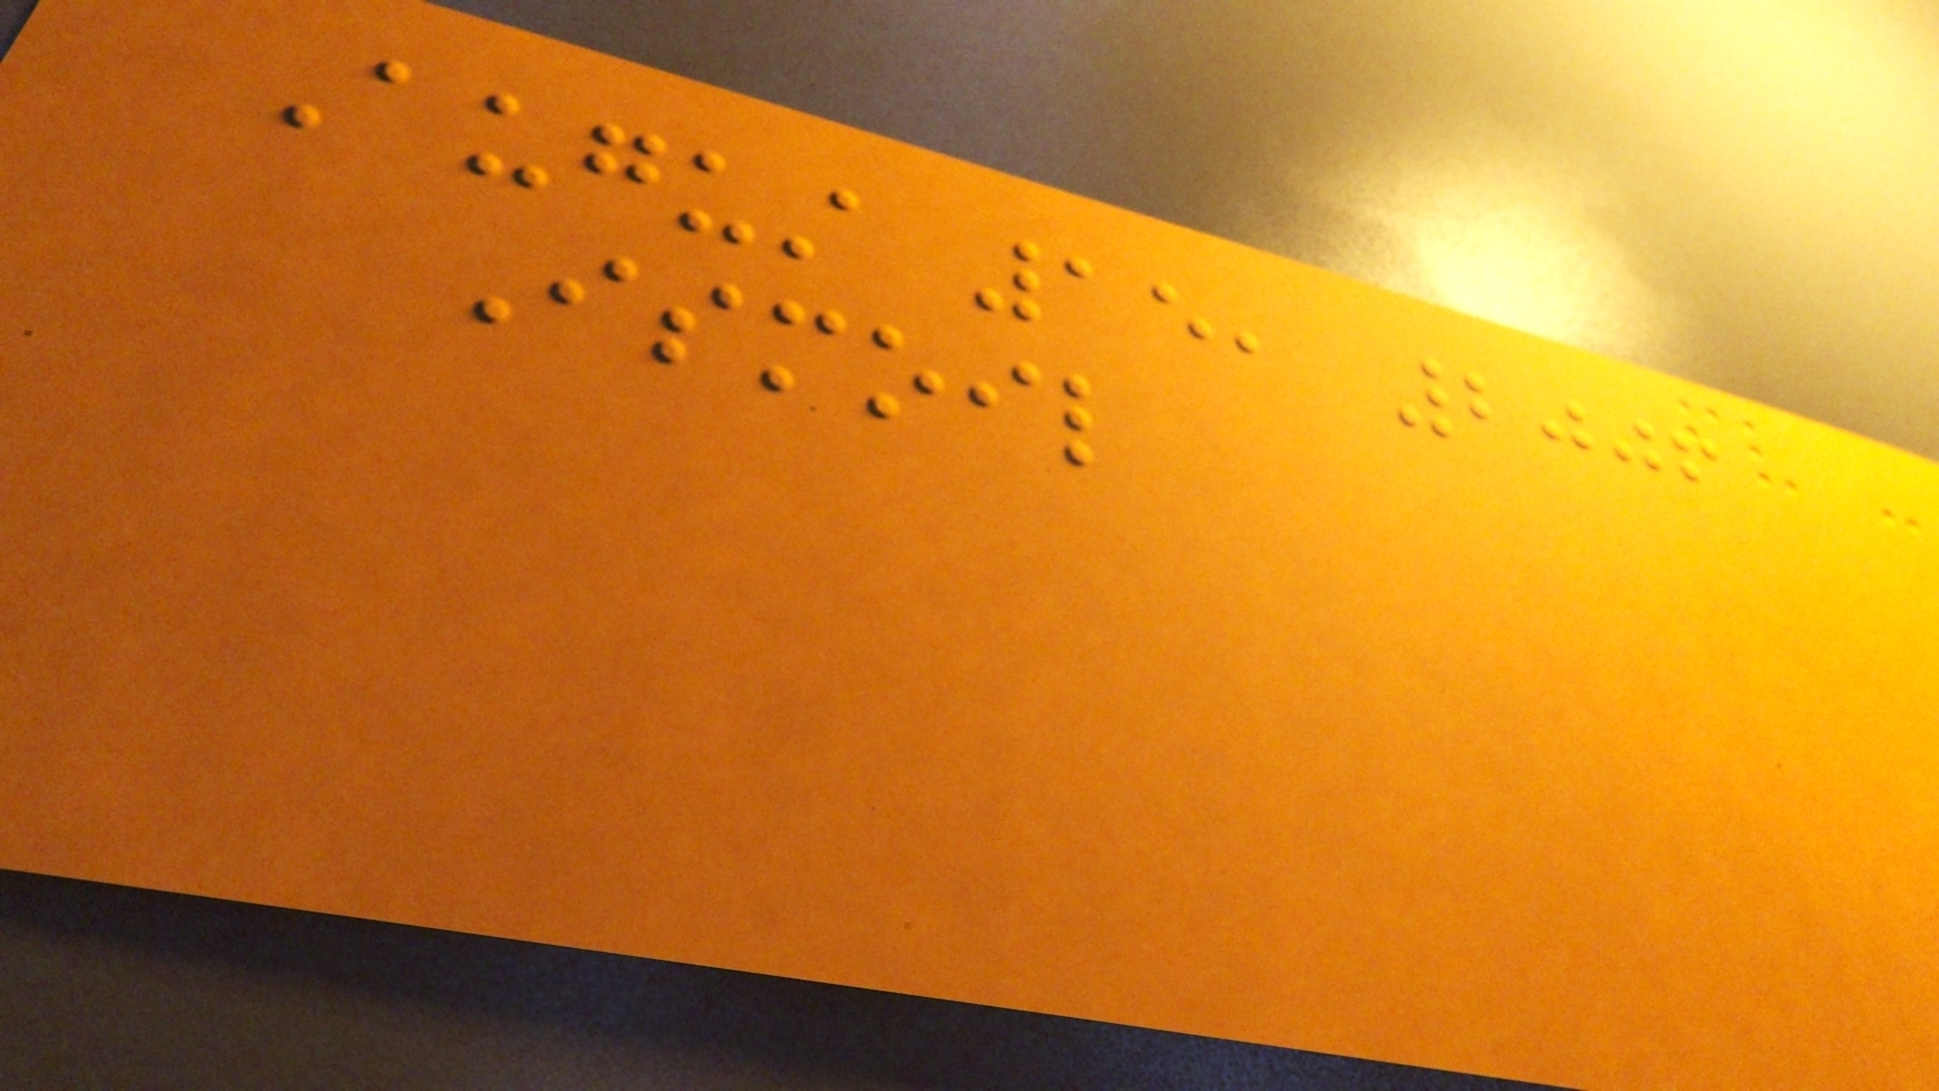August 15, 2006
Ismoil
